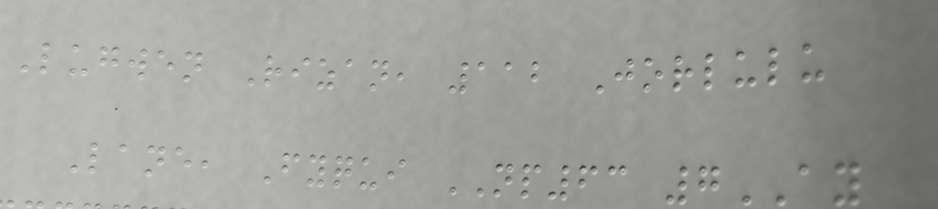Lugwen Rizan, 112 Jorlulu
Lane, Fyqui NP63 7AY
